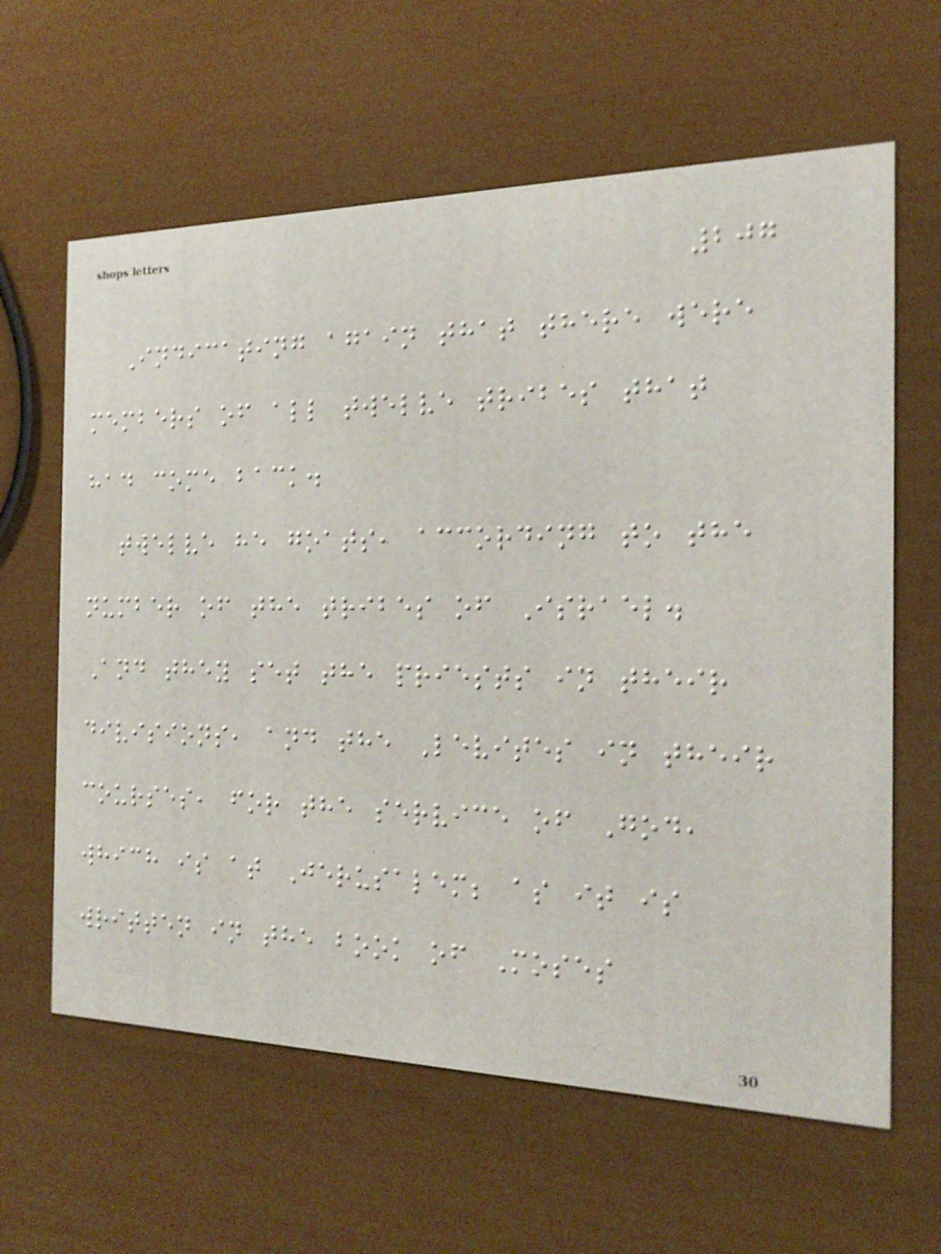207
Indicating again that there were
members of all twelve tribes that
had come back.
twelve he goats, according to the
number of the tribes of Israel.
And they set the priests in their
divisions, and the Levites in their
courses, for the service of God,
which is at Jerusalem; as it is
written in the book of Moses
